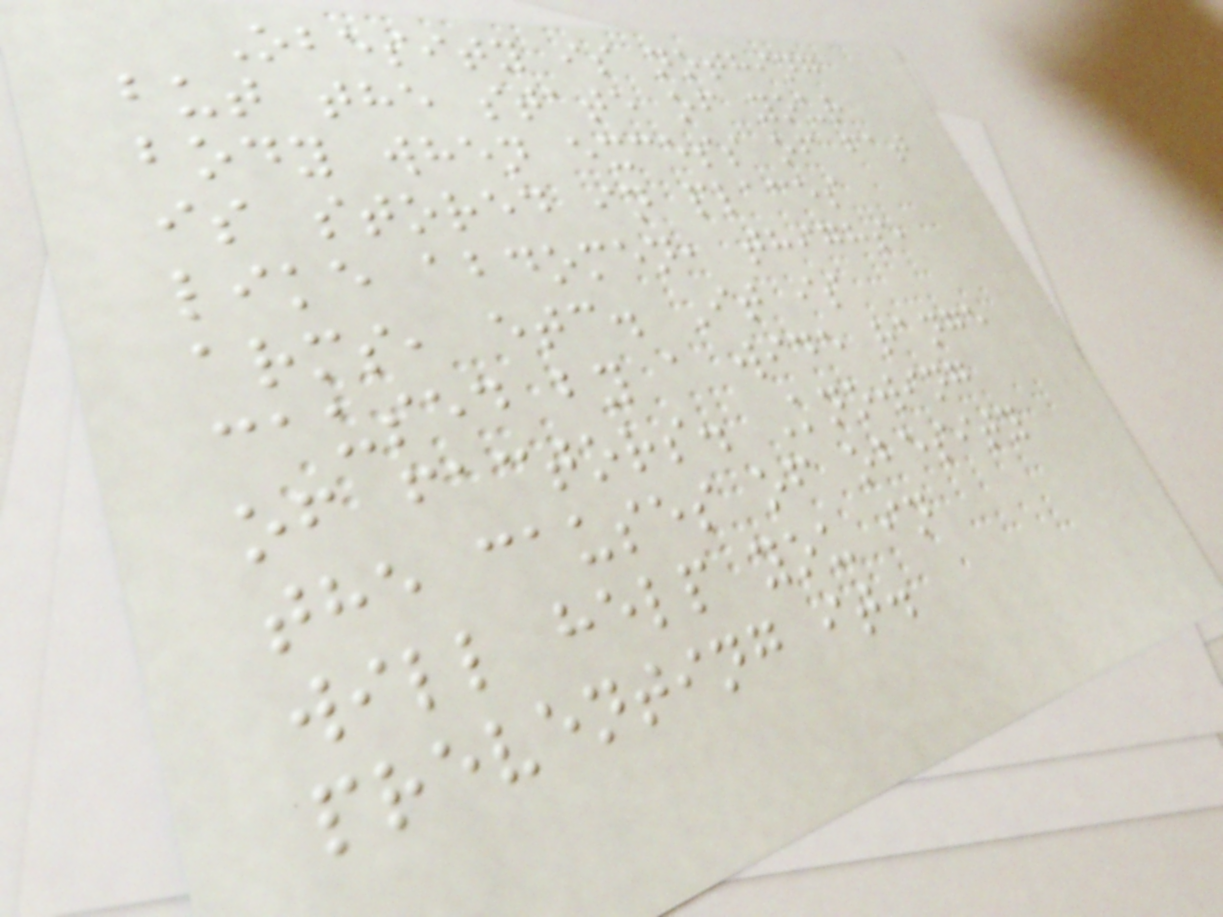Obesity is nothing
but the state of your
body when excess of fat
is stored in places
like abdomen, thighs,
arms, etc. It is
caused by a wide range
of factors. Knowing
the causes of obesity
will help you in
preventing it.
